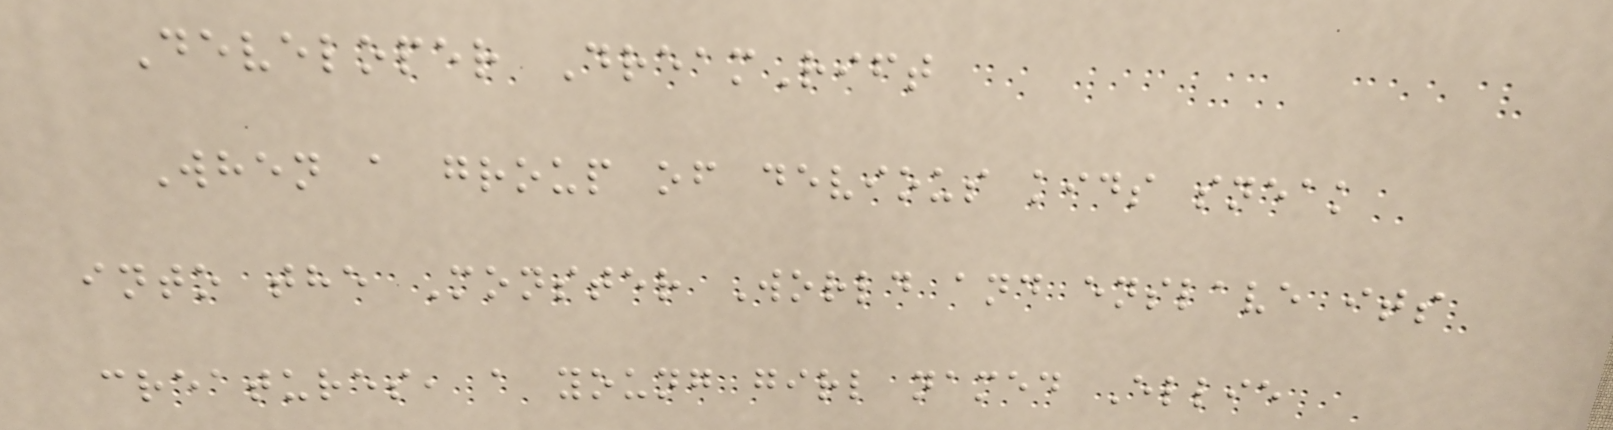Developer DreamRift
When a group of devious kids sneak
into the Monster World and enslave its
creatures, a young girl named Ellie
